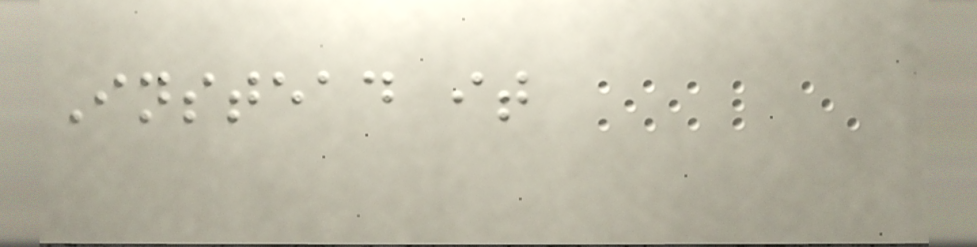Instead it
